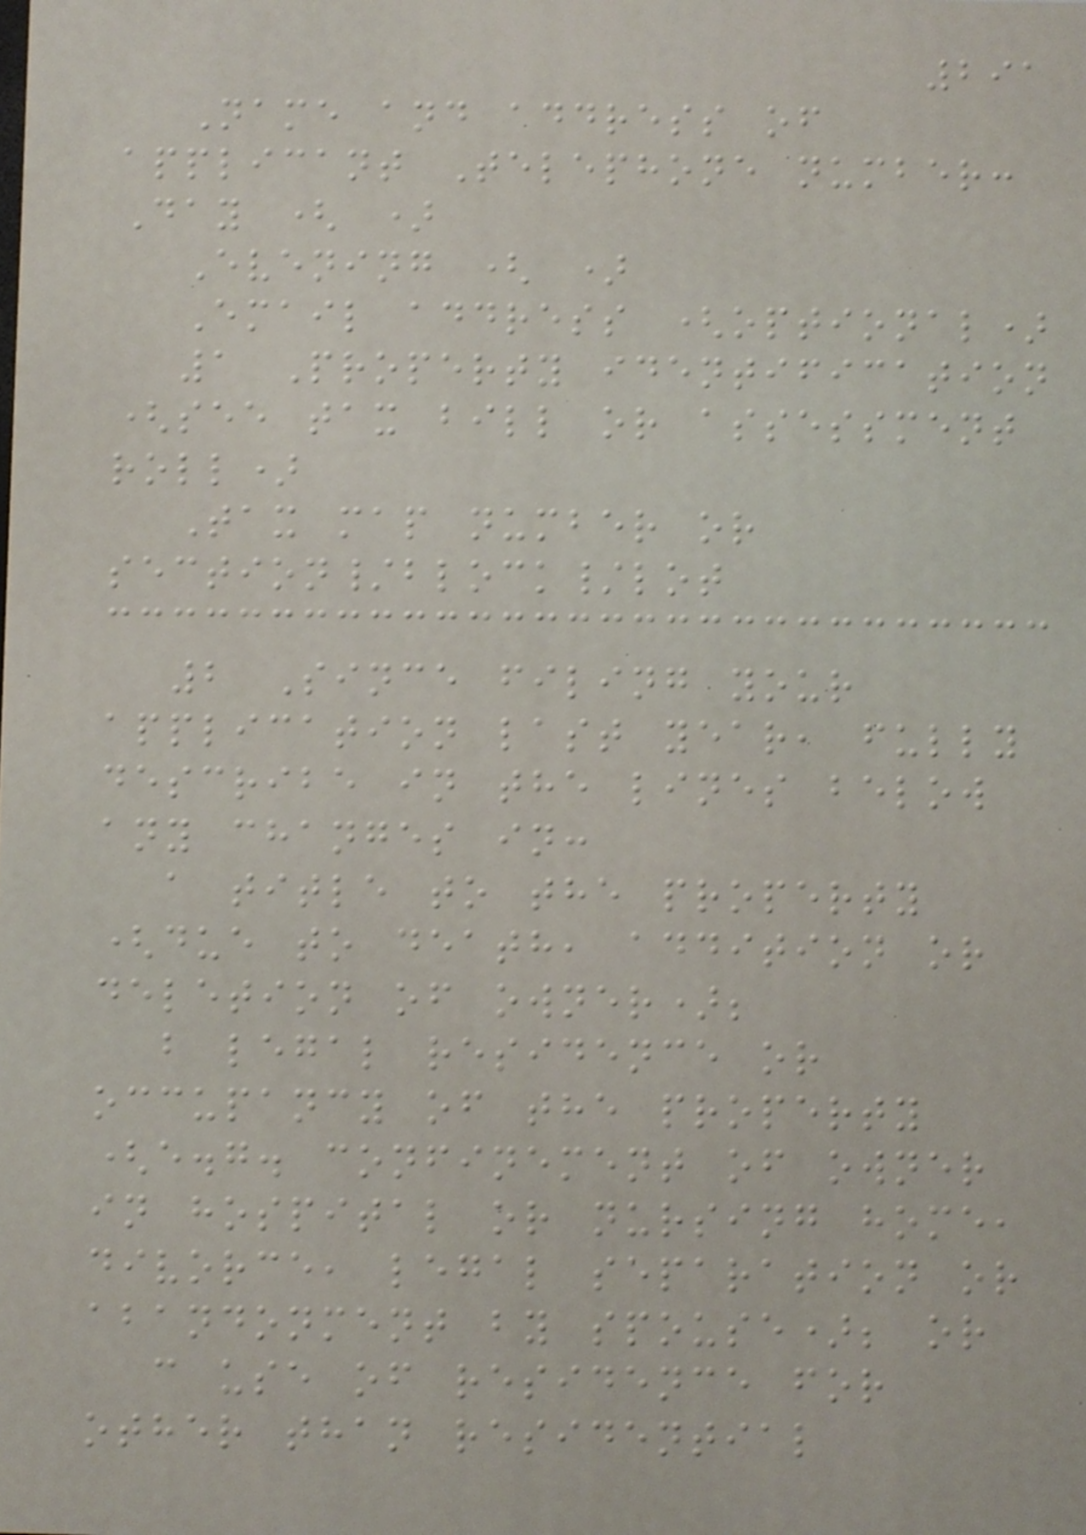291
Name and address of
applicant Telephone number:
Day ( )
Evening ( )
Email address (optional)
1 Property identification
(see tax bill or assessment
roll)
Tax map number or
section/block/lot
2 Since filing your
application last year, fully
describe in the lines below
any changes in:
a title to the property
(due to death, addition or
deletion of owner);
b legal residence or
occupancy of the property
(e.g. confinement of owner
in hospital or nursing home,
divorce, legal separation or
abandonment by spouse); or
c use of residence for
other than residential
